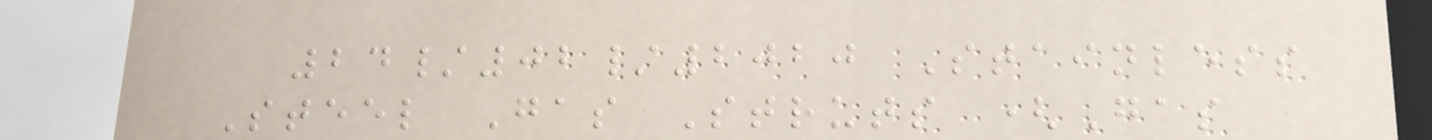24/02/2020 Stainless
Steel Gas Struts (Gas
